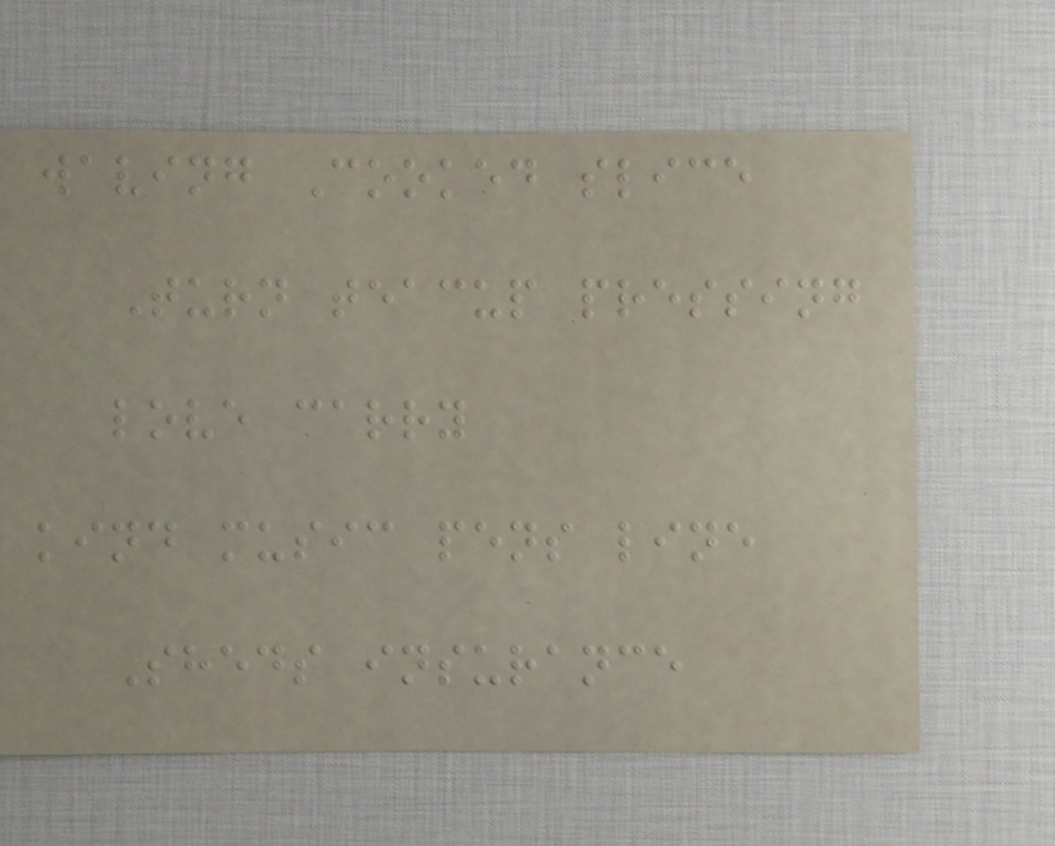waving Cooked slice
Turn teacup pressing
love carry
kind music pens line
Sheds insurance
